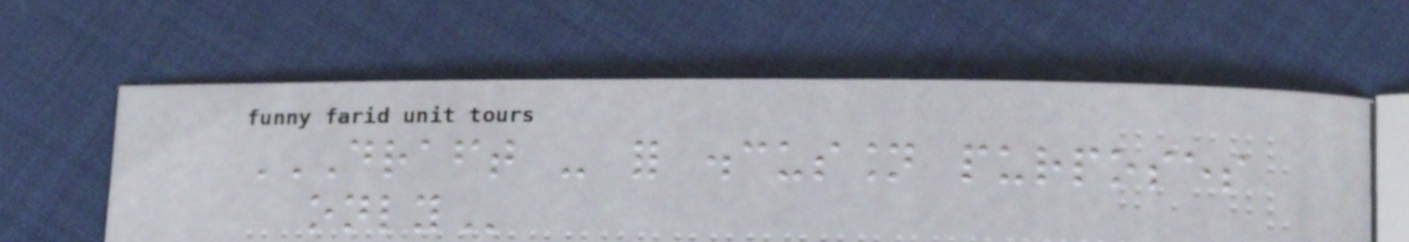DRAFT - FOR DISCUSSION PURPOSES
ONLY
